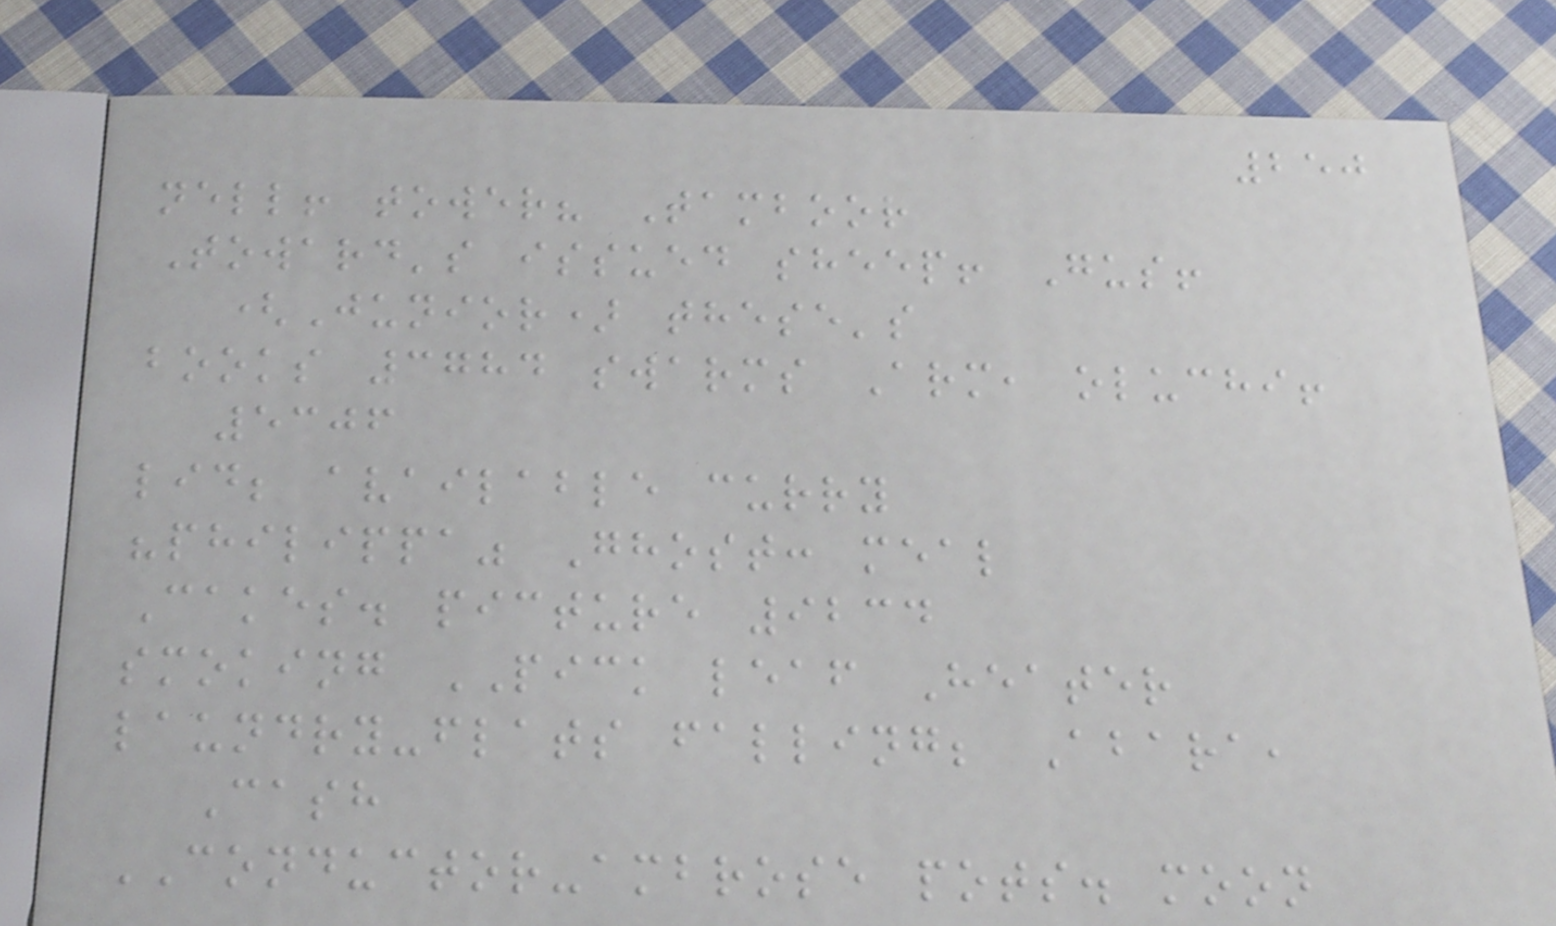250
nell! tower? Tamboor
Toward's issued sheep! Gus!
(Junior) these's
books 3784 swarms Arm, oluchi!
5306
lid; available curry
"philippa" Ghost: meal
Cakes. picture 9234
smoking PICK leaf Heater
laundry-flats falling; Abara,
Cash
CONDUCTOR-ambrose pots. moon
